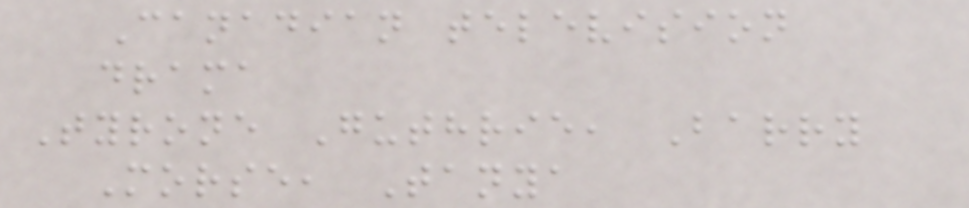Canadian television
drama
Tyrone Guthrie, Barry
Morse, Tanya
